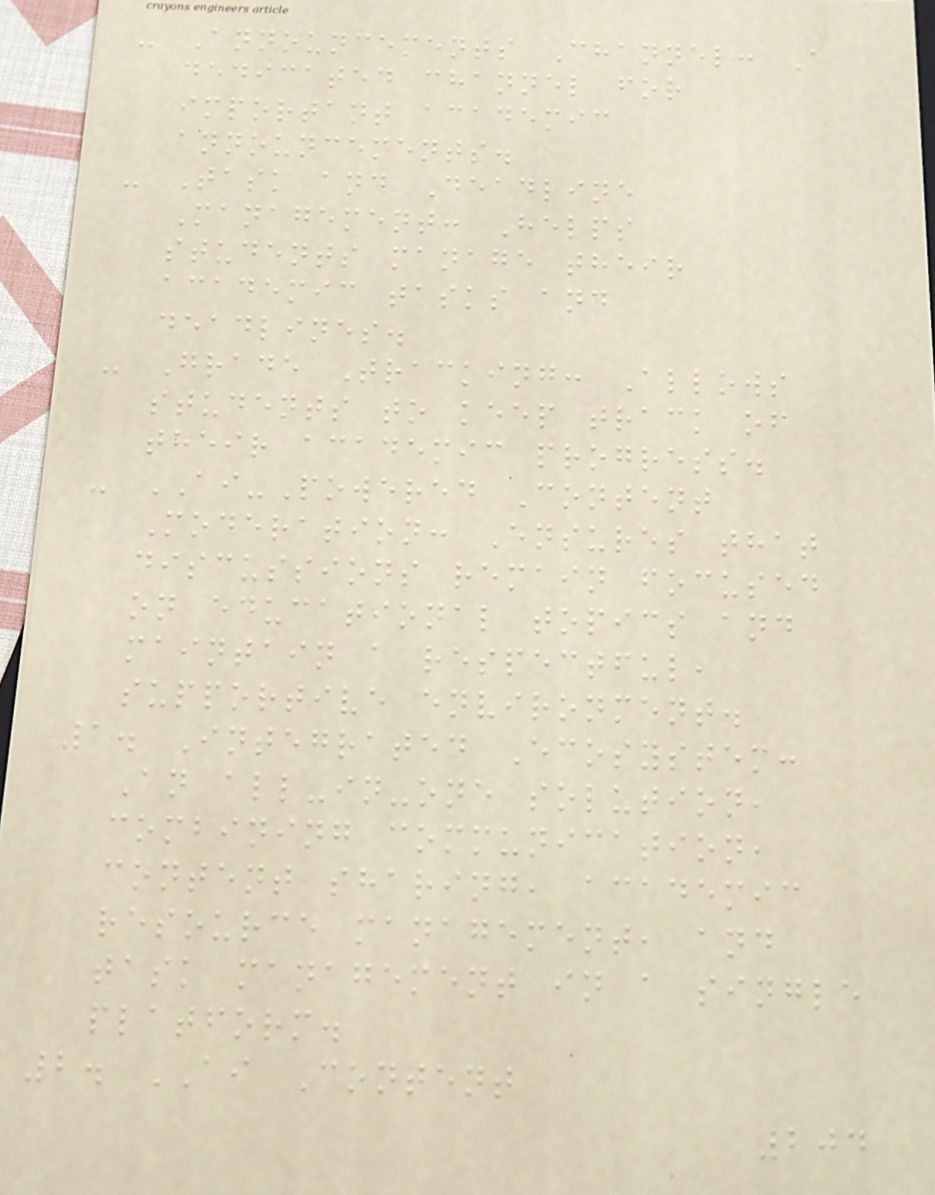- Announcements Channel: A
dedicated channel for
important academic
announcements.
- Task and Deadline
Management: Helps
students manage their
academic tasks and
deadlines.
- Grade Tracking: Allows
students to keep track of
their academic progress.
- AI-Powered Content
Moderation: Ensures that
discussions remain focused
on educational topics and
maintain a respectful,
supportive environment.
1. Integrated Ecosystem:
An all-in-one solution,
combining communication,
content sharing, academic
resource management, and
task management in a single
platform.
2. AI Content
204
